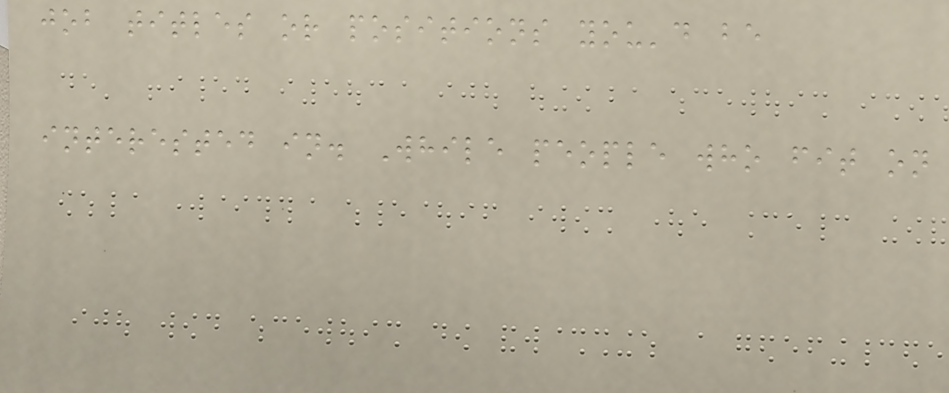job titles or positions you'd be
interested in. While people who fit on
